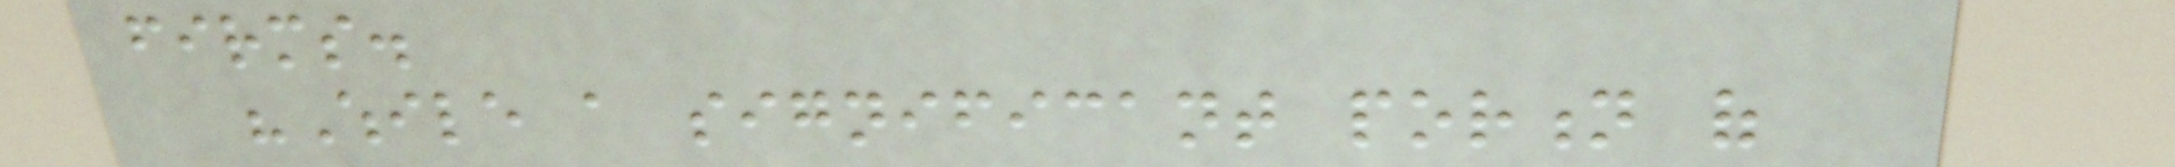firms.
"While a significant portion of
